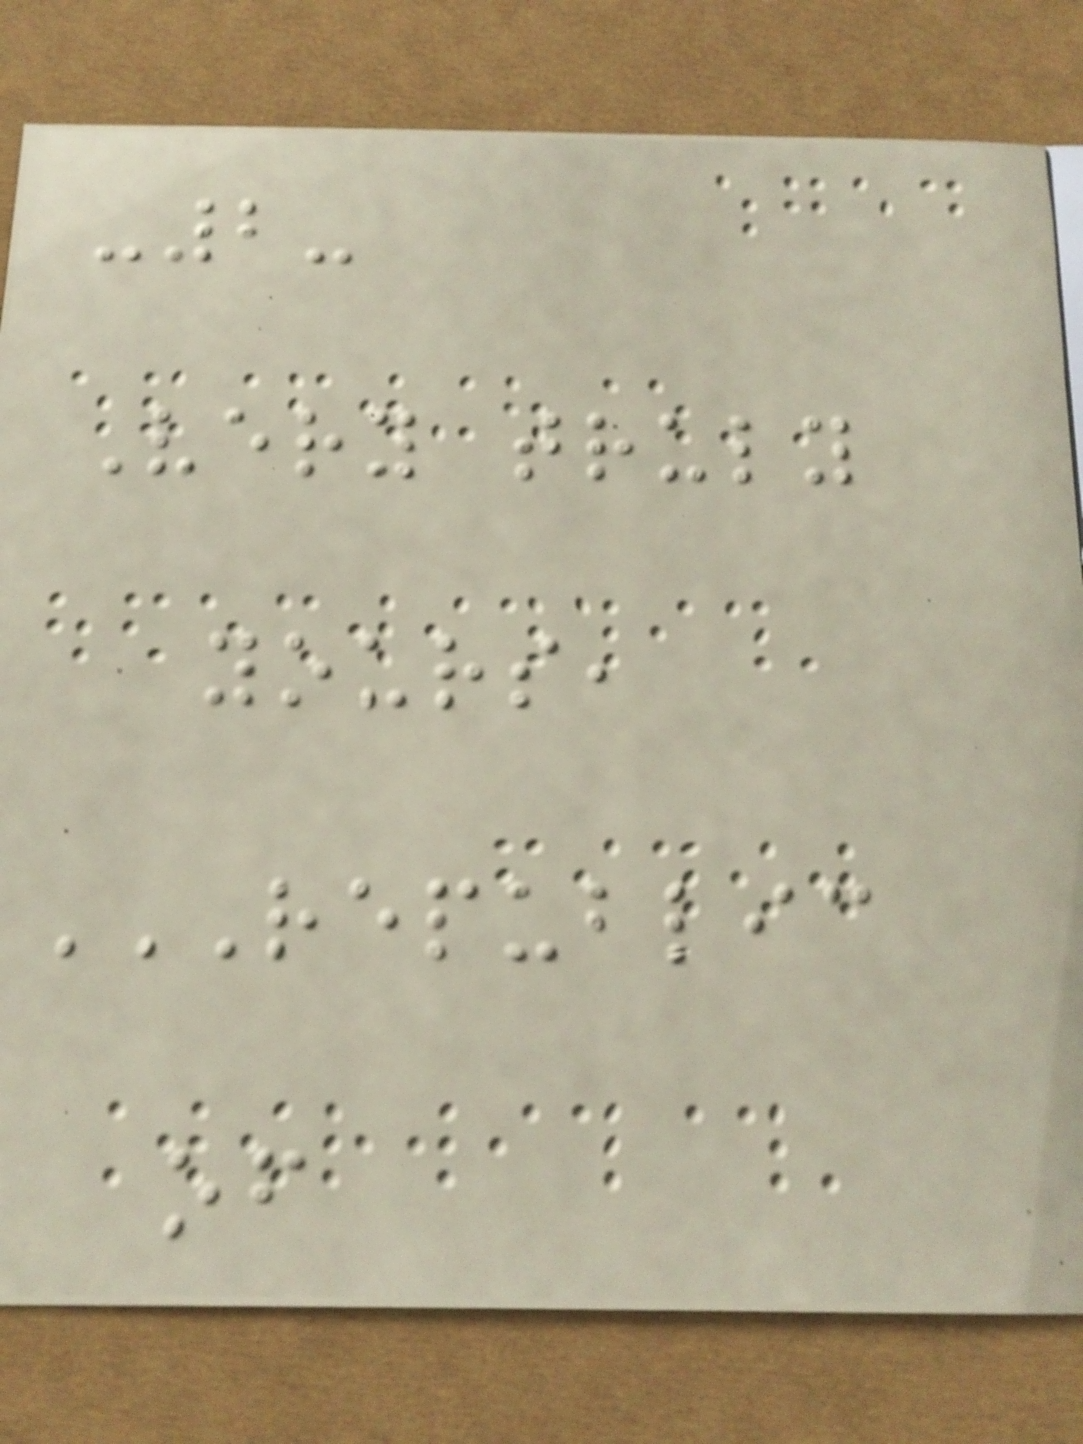-2-
Very truly
yours,
REPUBLIC
OF
